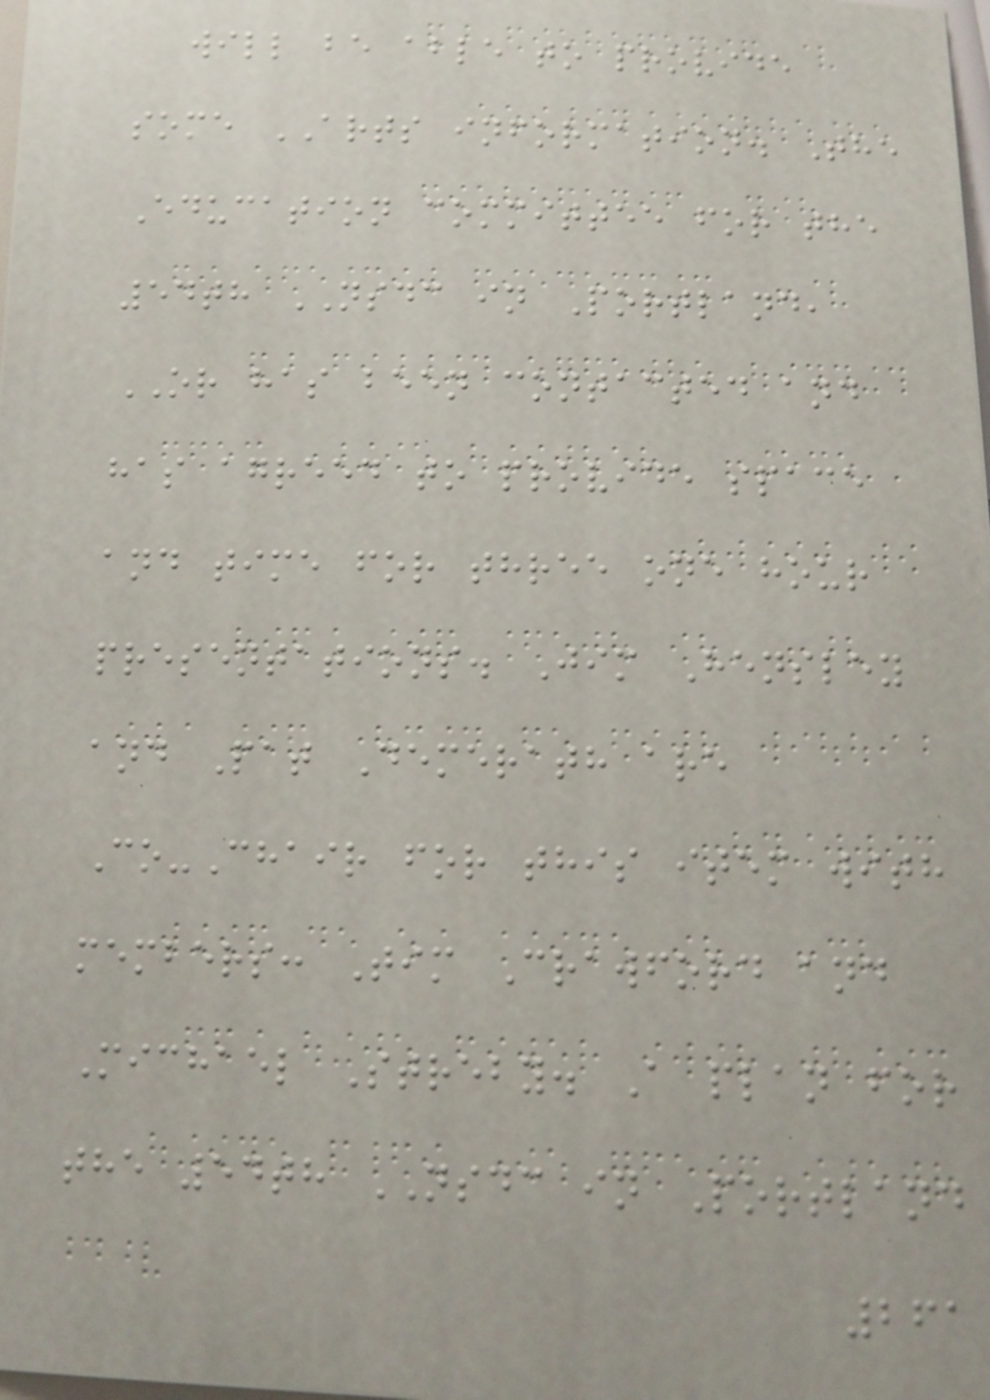will be able to provide
some ARTS information. The
Education committee for the
54th NSDC in Portland,
OR has been contacted and
has agreed to provide space
and time for three one hour
presentations. Jim Hensley
and Pat Demerath are
Co-Chair for this item with
members: Tim Crawford and
Michael Streby. A plan for
the 54th NSDC in Portland
261
